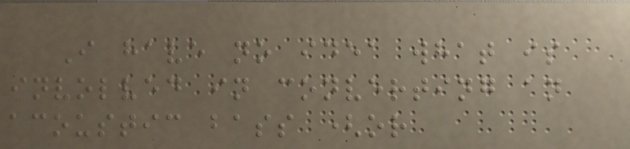I have no idea what is
involved in converting an
acoustic bass (or
